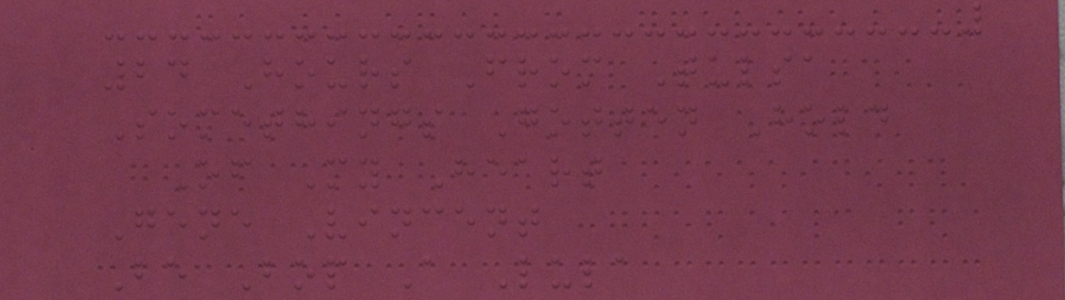24 Hours From Tulsa
Somethings Gotten Hold
Of My Heart
Gene Vincent
Be Bop A Lula
